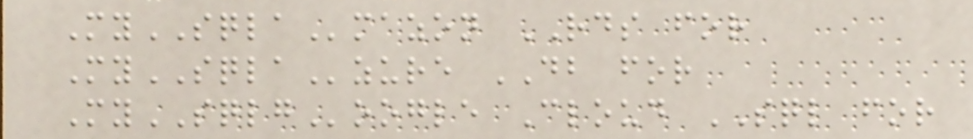MySQLAmazon RDS for
MySQLAzure DB for
MySQLGoogle Cloud SQL for
